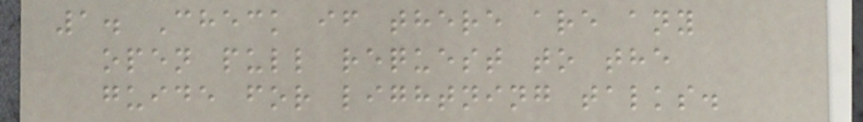1. Check if there are any
open pull request to the
guide for lightning talks.
